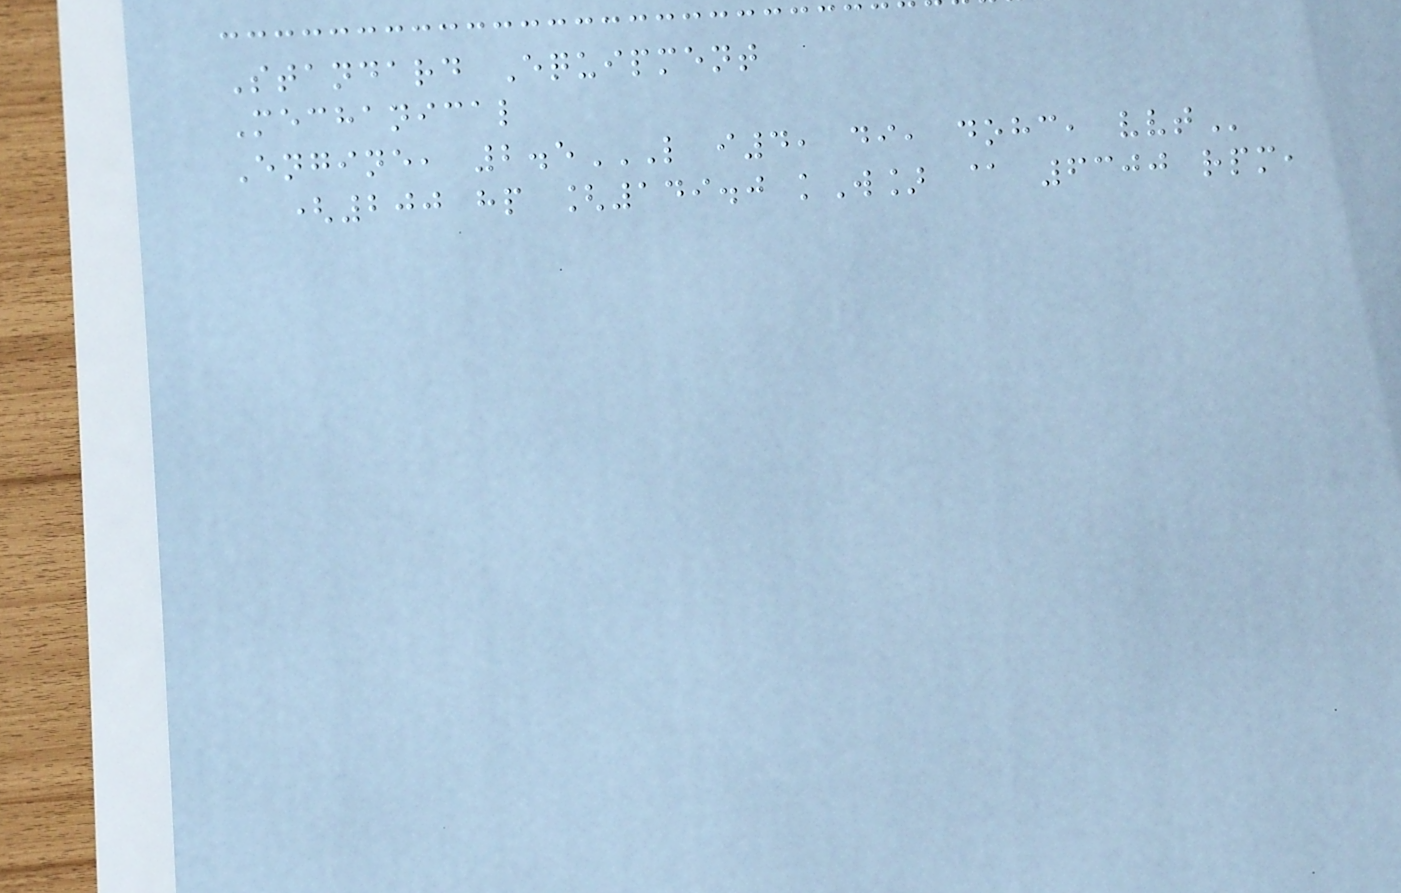Standard Equipment
Mechanical
Engine, 2.5L I4, DI, DOHC, VVT
(200 hp [149.0 kW] @ 6300 rpm,
